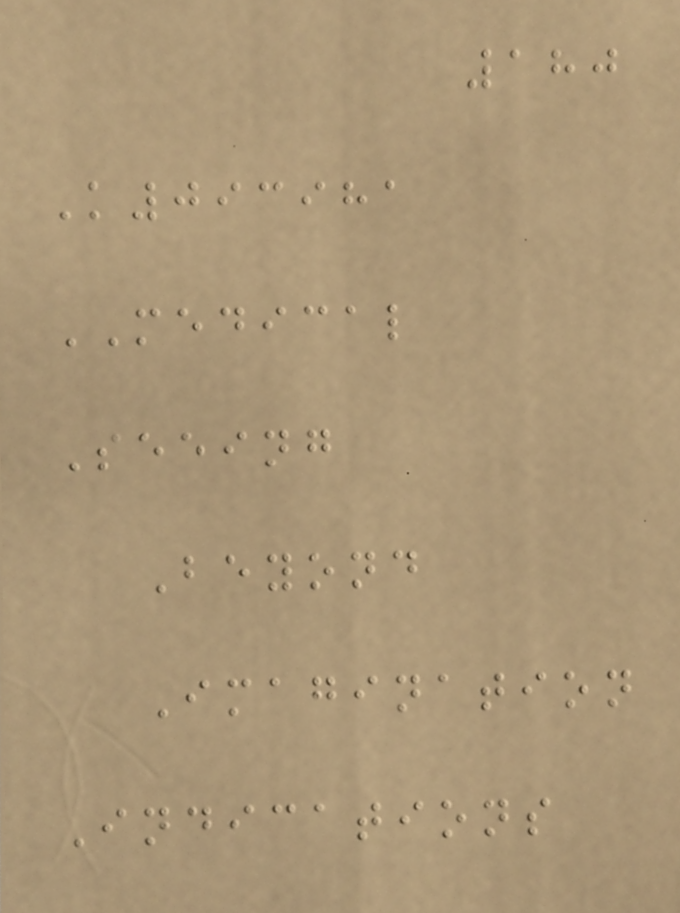180
K093981
MEDICAL
Seeing
Beyond
Imagination
Indications
